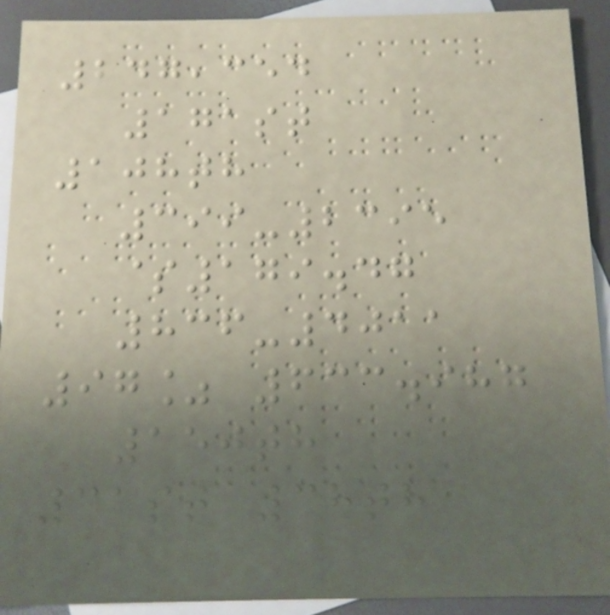247,354
171st
108th
399-2395
$179.47
836-4011
97% 633.987
150th
31st 38th
